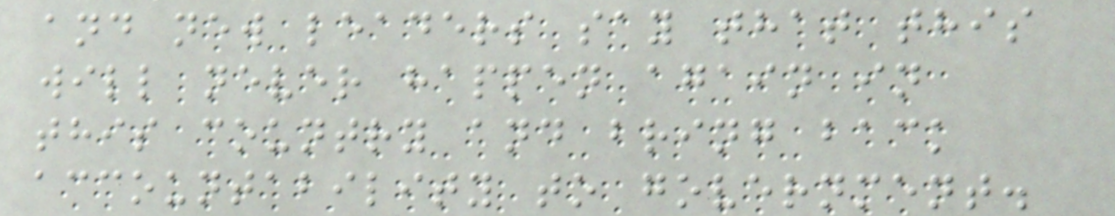and new leaders say that this
will never happen again in
this country and bring back
accountability to government.
